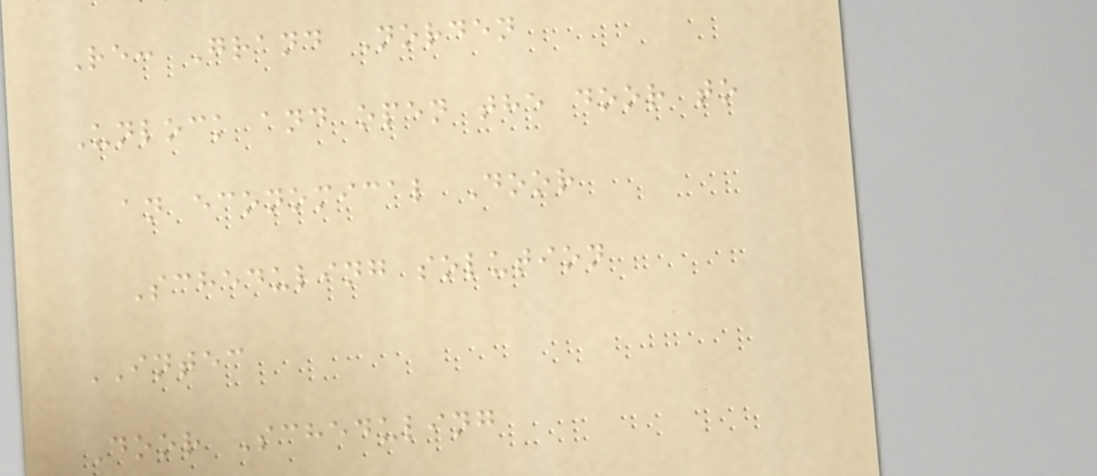Re: Grand Norden
Unlock and open the door to
an economical Door
Scheduling solution
INTEC
Door Scheduling
